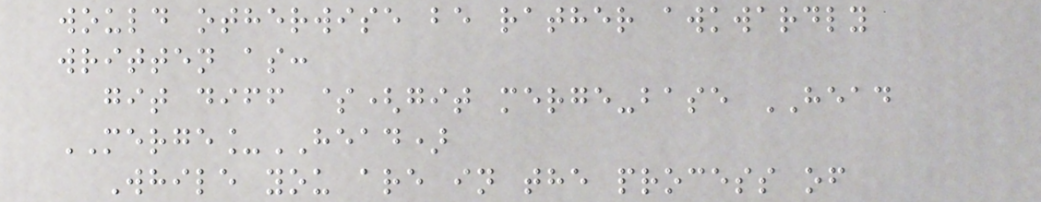would otherwise be rather awkwardly
written as:
git diff $(git merge-base HEAD
MERGE_HEAD)
While you are in the process of
